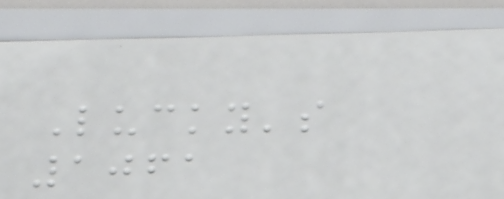Lucky's
1061
